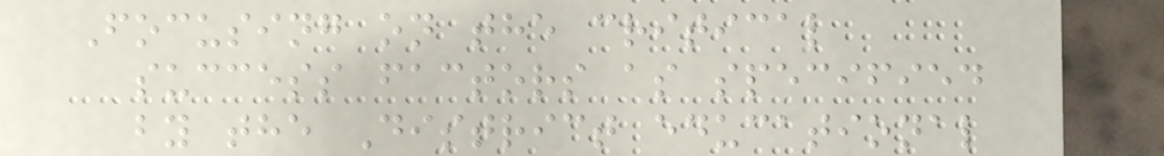Focusing on the critical
success factors as specified
by the District educational
